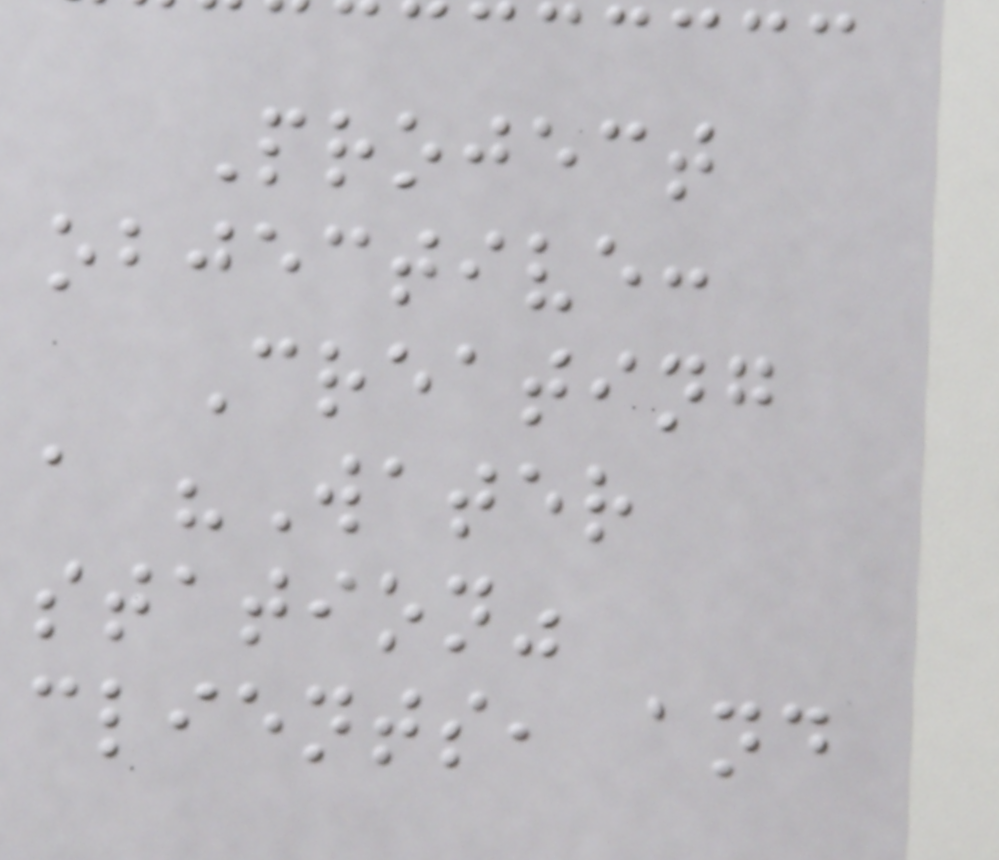Project
objective:
Creating
a "Water
station"
clients, and
